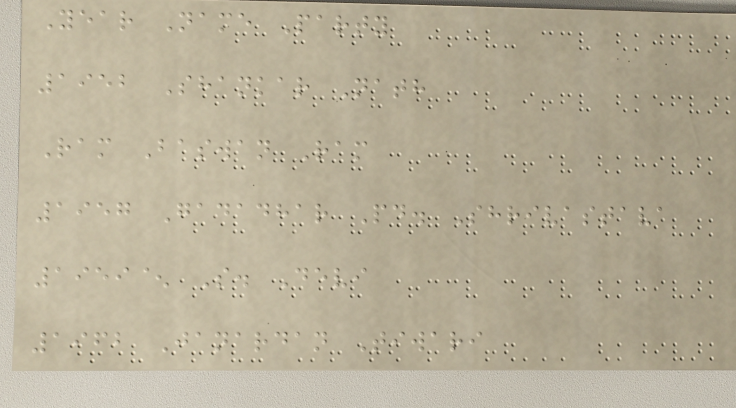Year Name Party
1952 Shankar Nath
Ram Baswan Ram
1957 Gadadhar Pd. Shrivastava
1959^ S. Devi
1962 Janardan Tiwari
